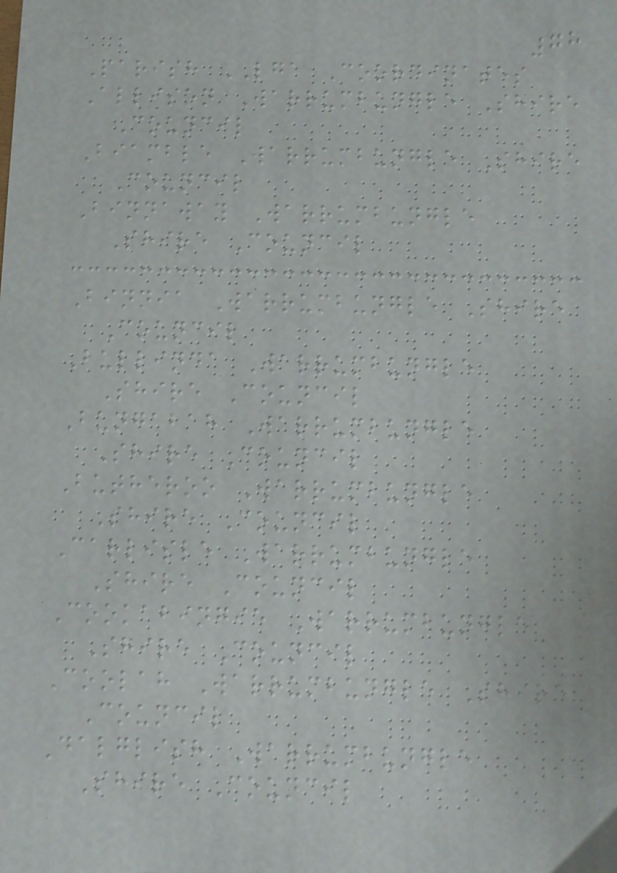78
Parish LGA Coordinates
Allison Warrumbungle Shire
Council
Biamble Warrumbungle Shire
Council
Binnaway Warrumbungle
Shire Council
Binnia Warrumbungle Shire
Council
Bullinda Warrumbungle
Shire Council
Bungabah Warrumbungle
Shire Council
Butheroo Warrumbungle
Shire Council
Carlisle Warrumbungle
Shire Council
Cookabingie Warrumbungle
Shire Council
Coolah Warrumbungle Shire
Council
Dalglish Warrumbungle
Shire Council
